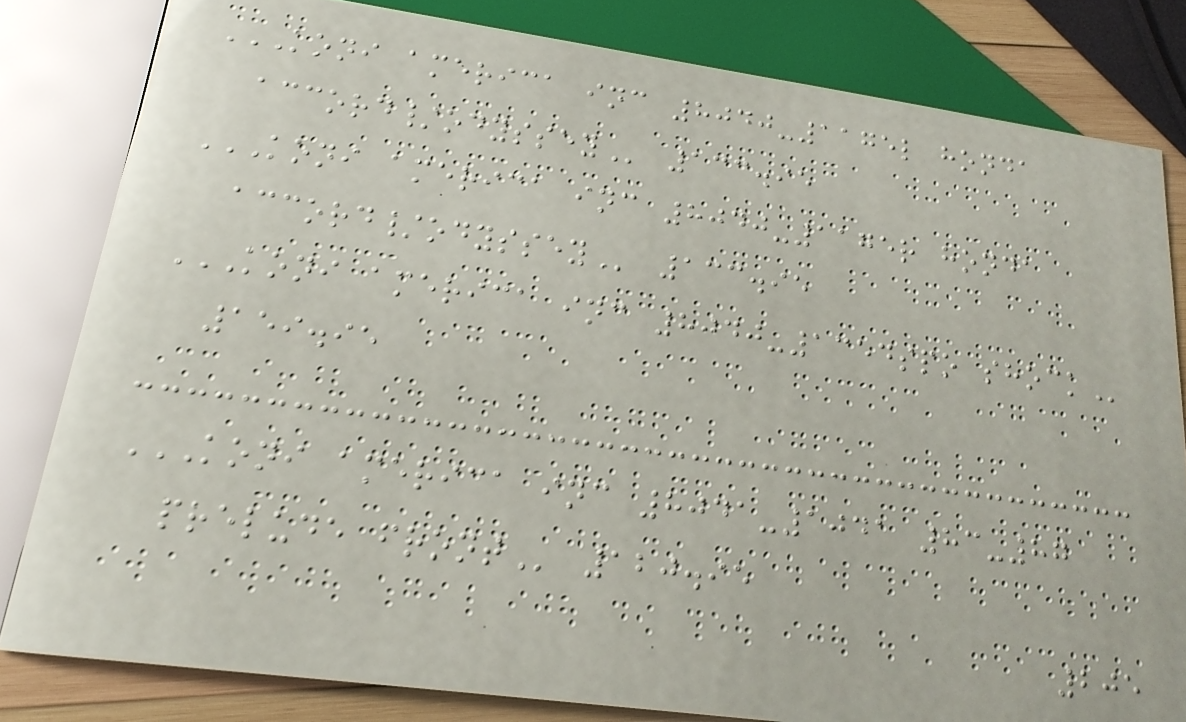KONI AMERICA INC 8040-1175L HONDA
ACCORD/ODYSSEY 133.95
KONI AMERICA INC 8040-1175R HONDA
ACCORD/ODYSSEY 133.95
KONI AMERICA INC 8040-1354SPO SHOCK
159.95
KONI AMERICA INC 8041-1041 83-87
PRELUDE FRONT 120.95
205
